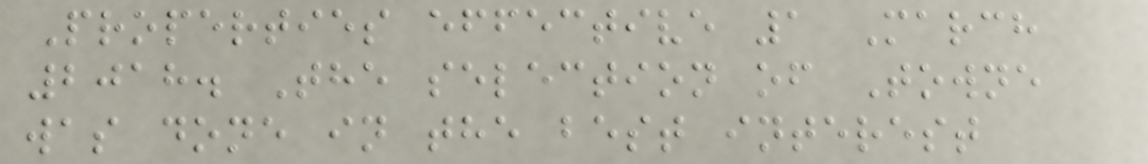Properties effective 1 March
2018. The selection of Towne
was done in the best interest
